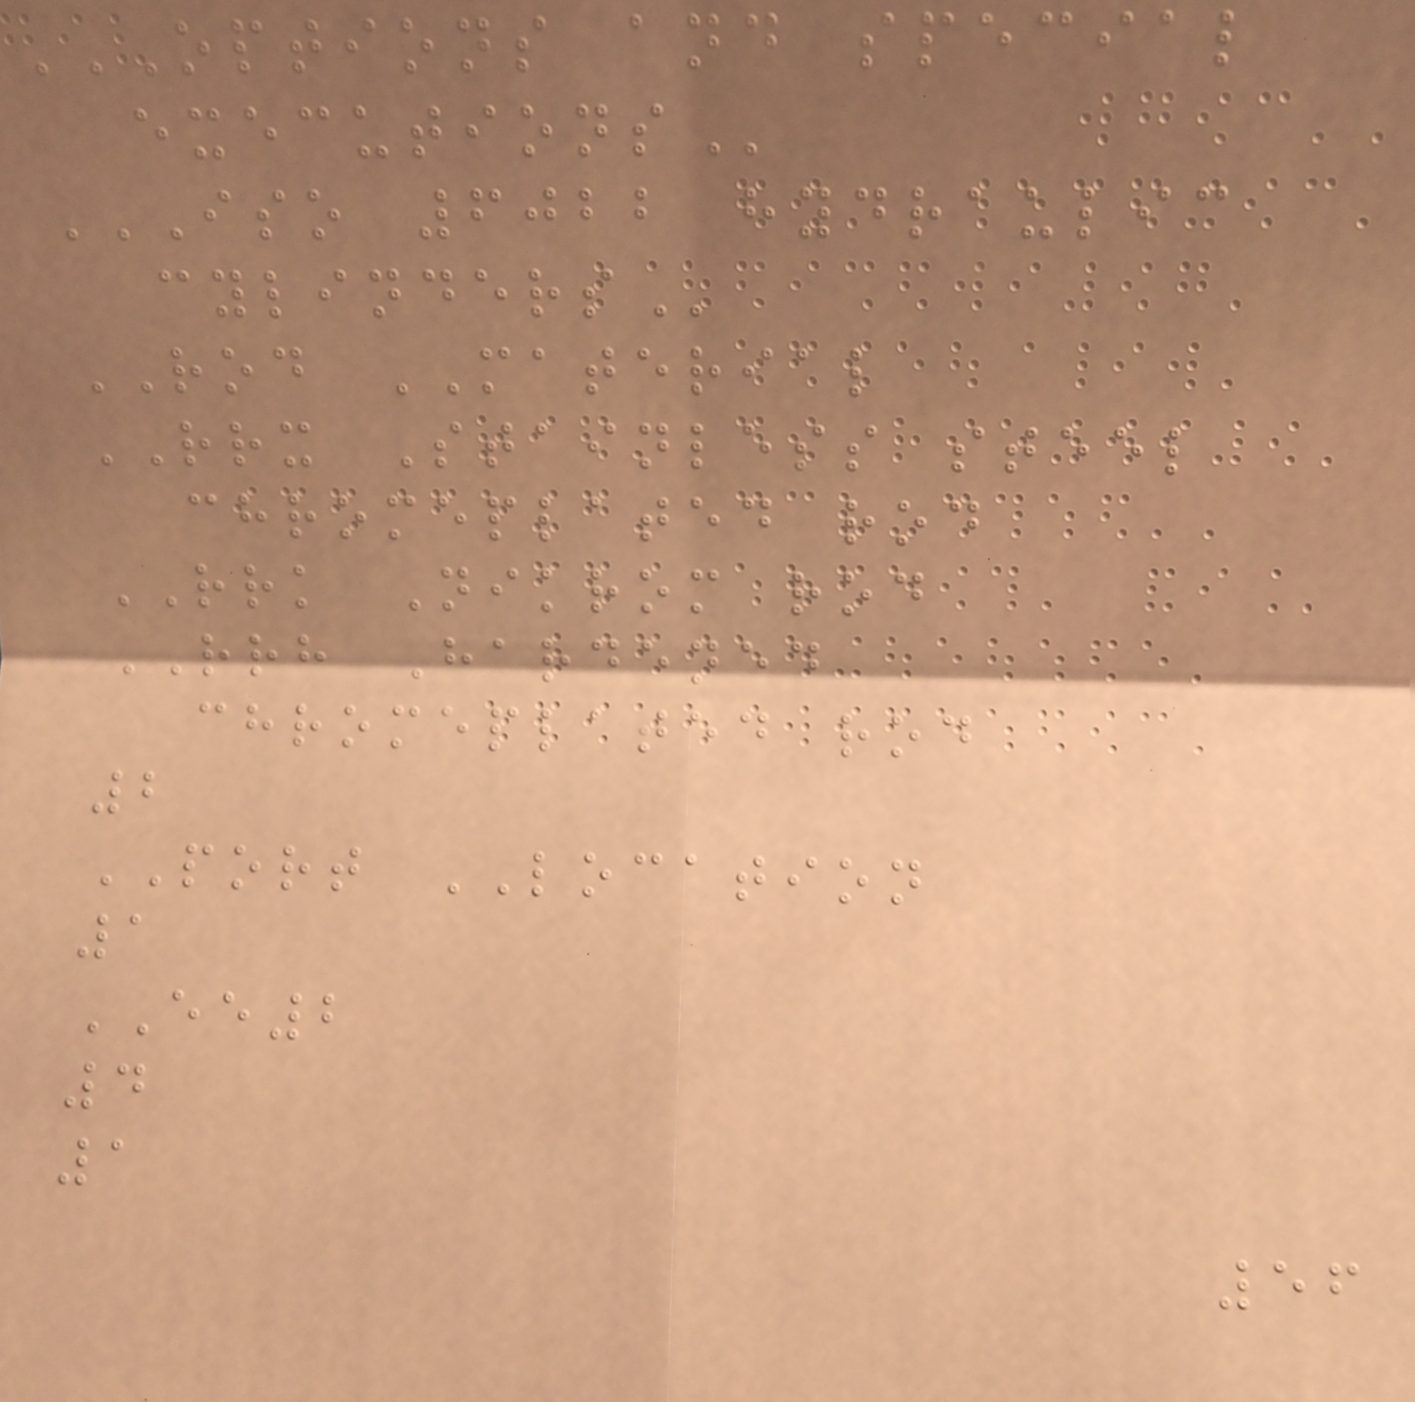OPTIONS AND SPECIAL
EXECUTIONS
ISO 6022 HYDRAULIC
CYLINDERS
ROD MATERIAL
RRX Stainless steel
chromeplated rod
RRK Nikrom rod
RRH Hardened
chromeplated rod
2
PORT LOCATION
1
EE2
4
1
56
